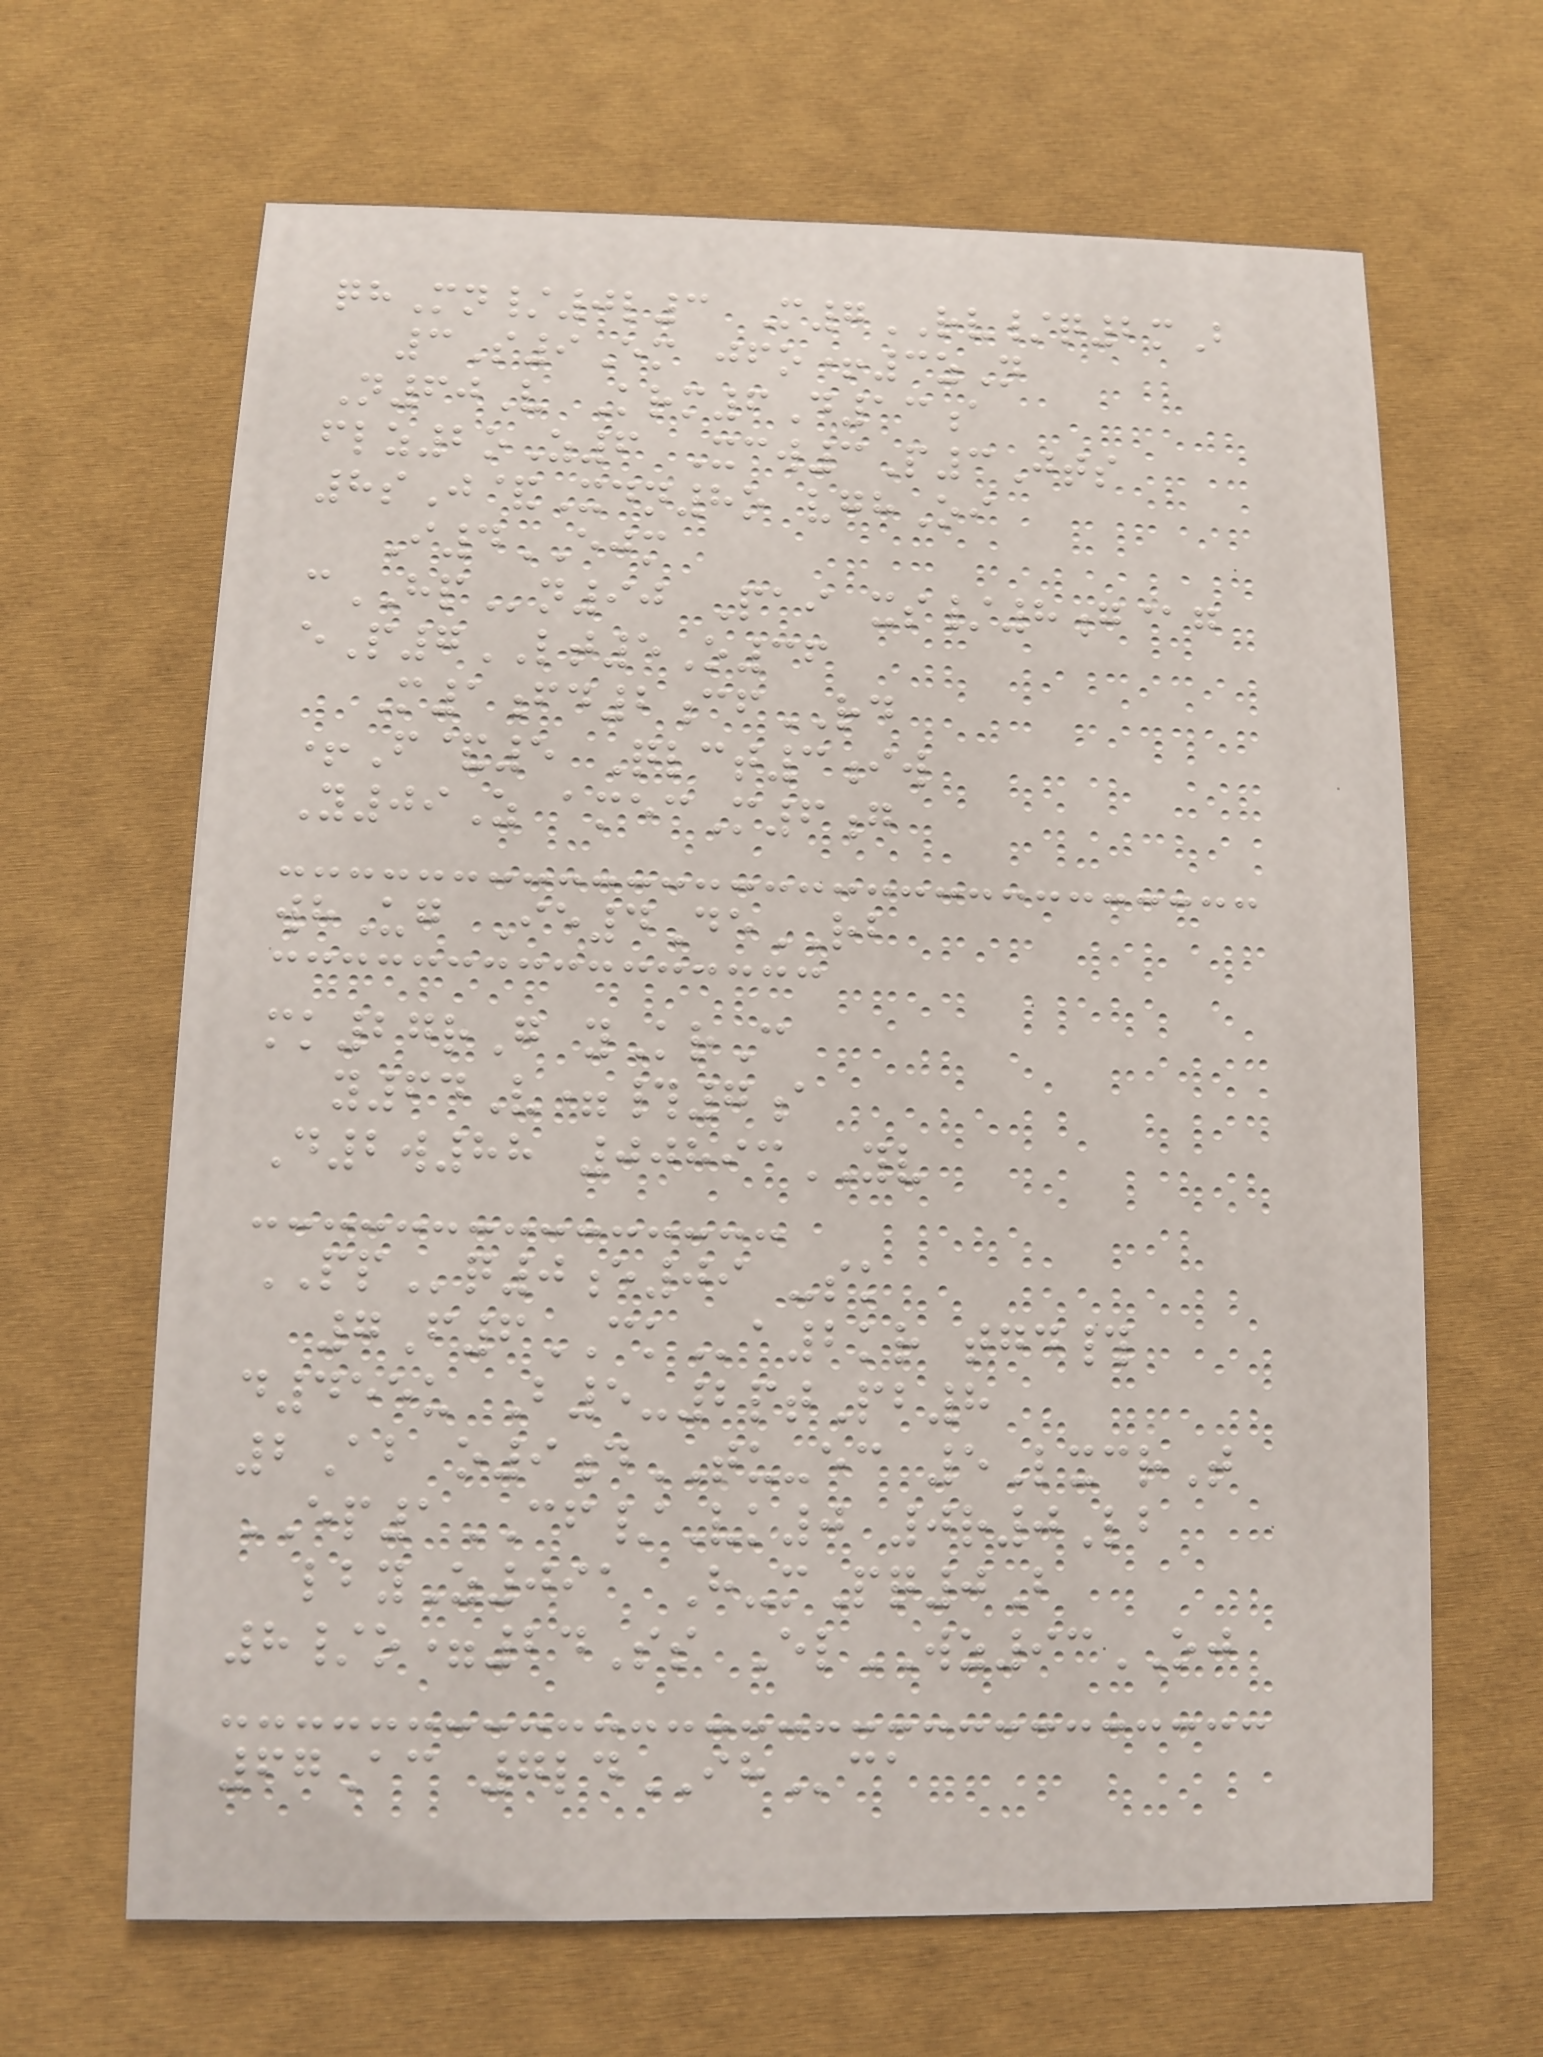qhMn/0l3 M7RV/q2mB
3S9Em jfo+3zN
N60V Krm6D13a
flz2oZ6 Xcw3P3Jts
8sJ&Xdn8o vghOi
I4EJM
cHPn90 Pai xs/8g@g
eP7LT5O36
M1fd2cfRD
+F&5 Qlct3iw
Y09Z amecM6g
whUg Ie4DeRB
mk27rG yKrC
y64V=#7a
D2w88 00893YV
PPq0e09 -sk
7F6CKa2kr tgd#
d455u B5-2ptPb8
2Ab o9dTU-ec 5LxcrT
EP1CF/Vk0 0r0Lb
lbyZ091 H-mPq0B
8/o=24Ss ElWZ93OJ
67Ac 7ldIHca
